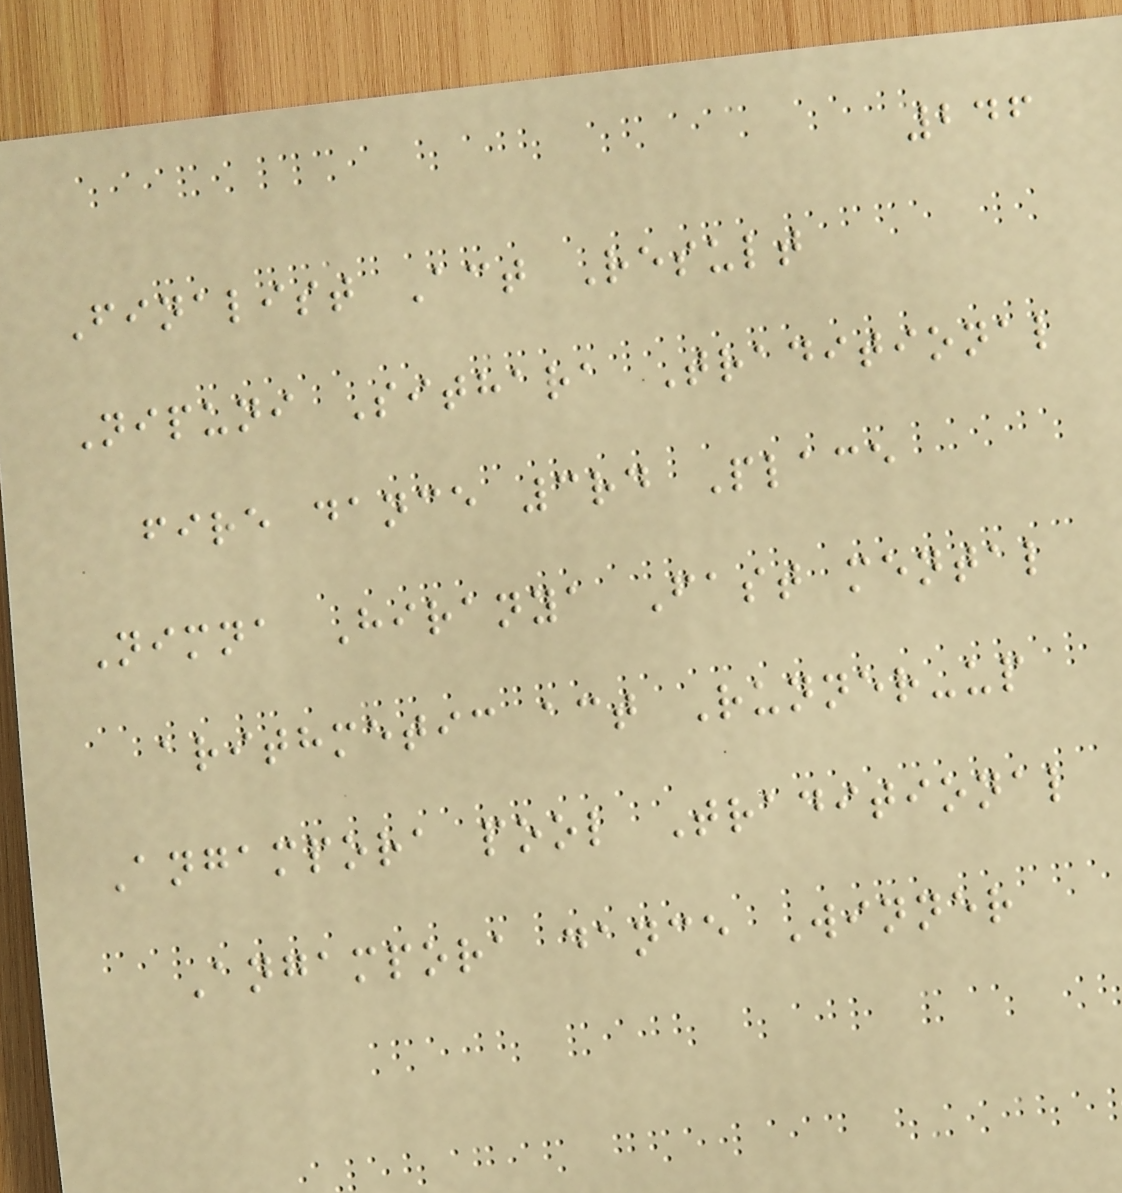246
Finalist Act Result
Nipuni Sithara Traditional
fire dance 3rd Place
Nimna Hiranya Fast mental
arithmetic act Runner-up
Angampora pool Traditional
Angampora dance Winner
